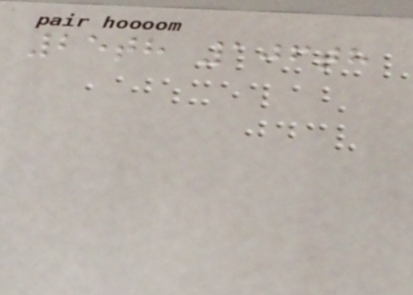25th 106th
